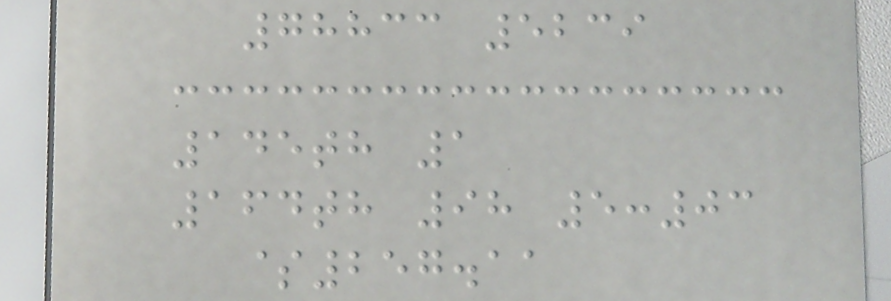78833 5239
145th 1
164th 98 5:03
$257.11
